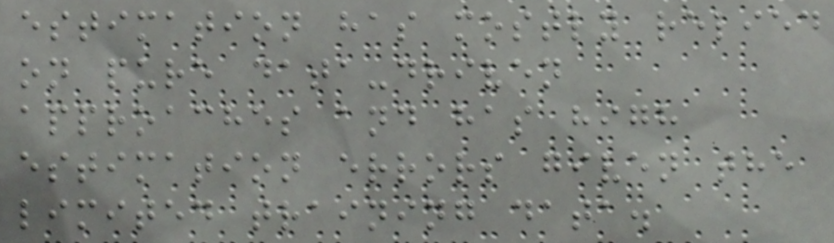estimation has mostly relied
on pure data-driven
approaches and has high
estimation errors given the
limited training data.
